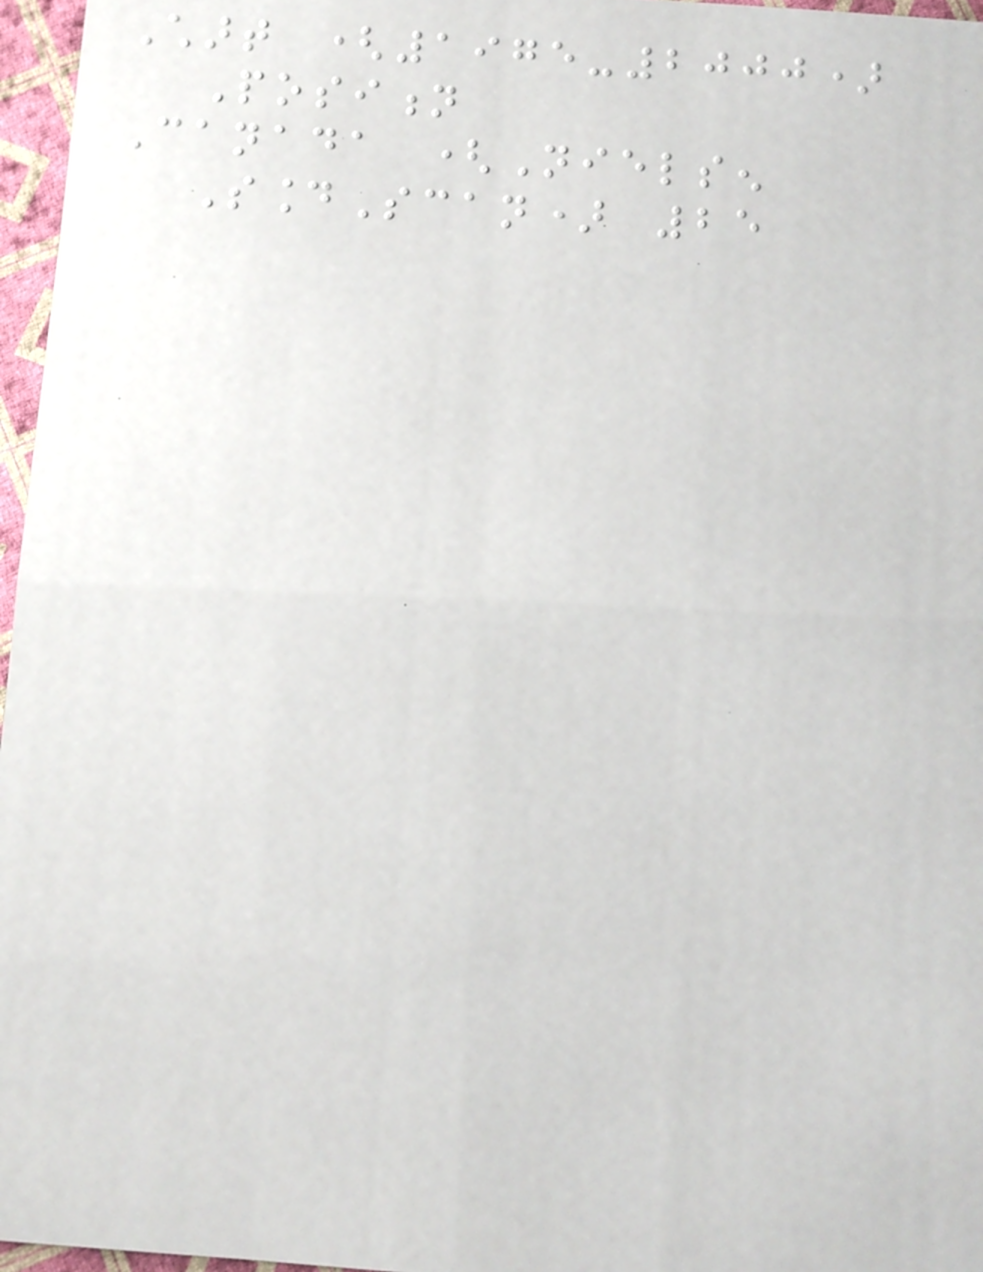Chart (1975-2000)
Position
Canada (Nielsen
SoundScan) 25
